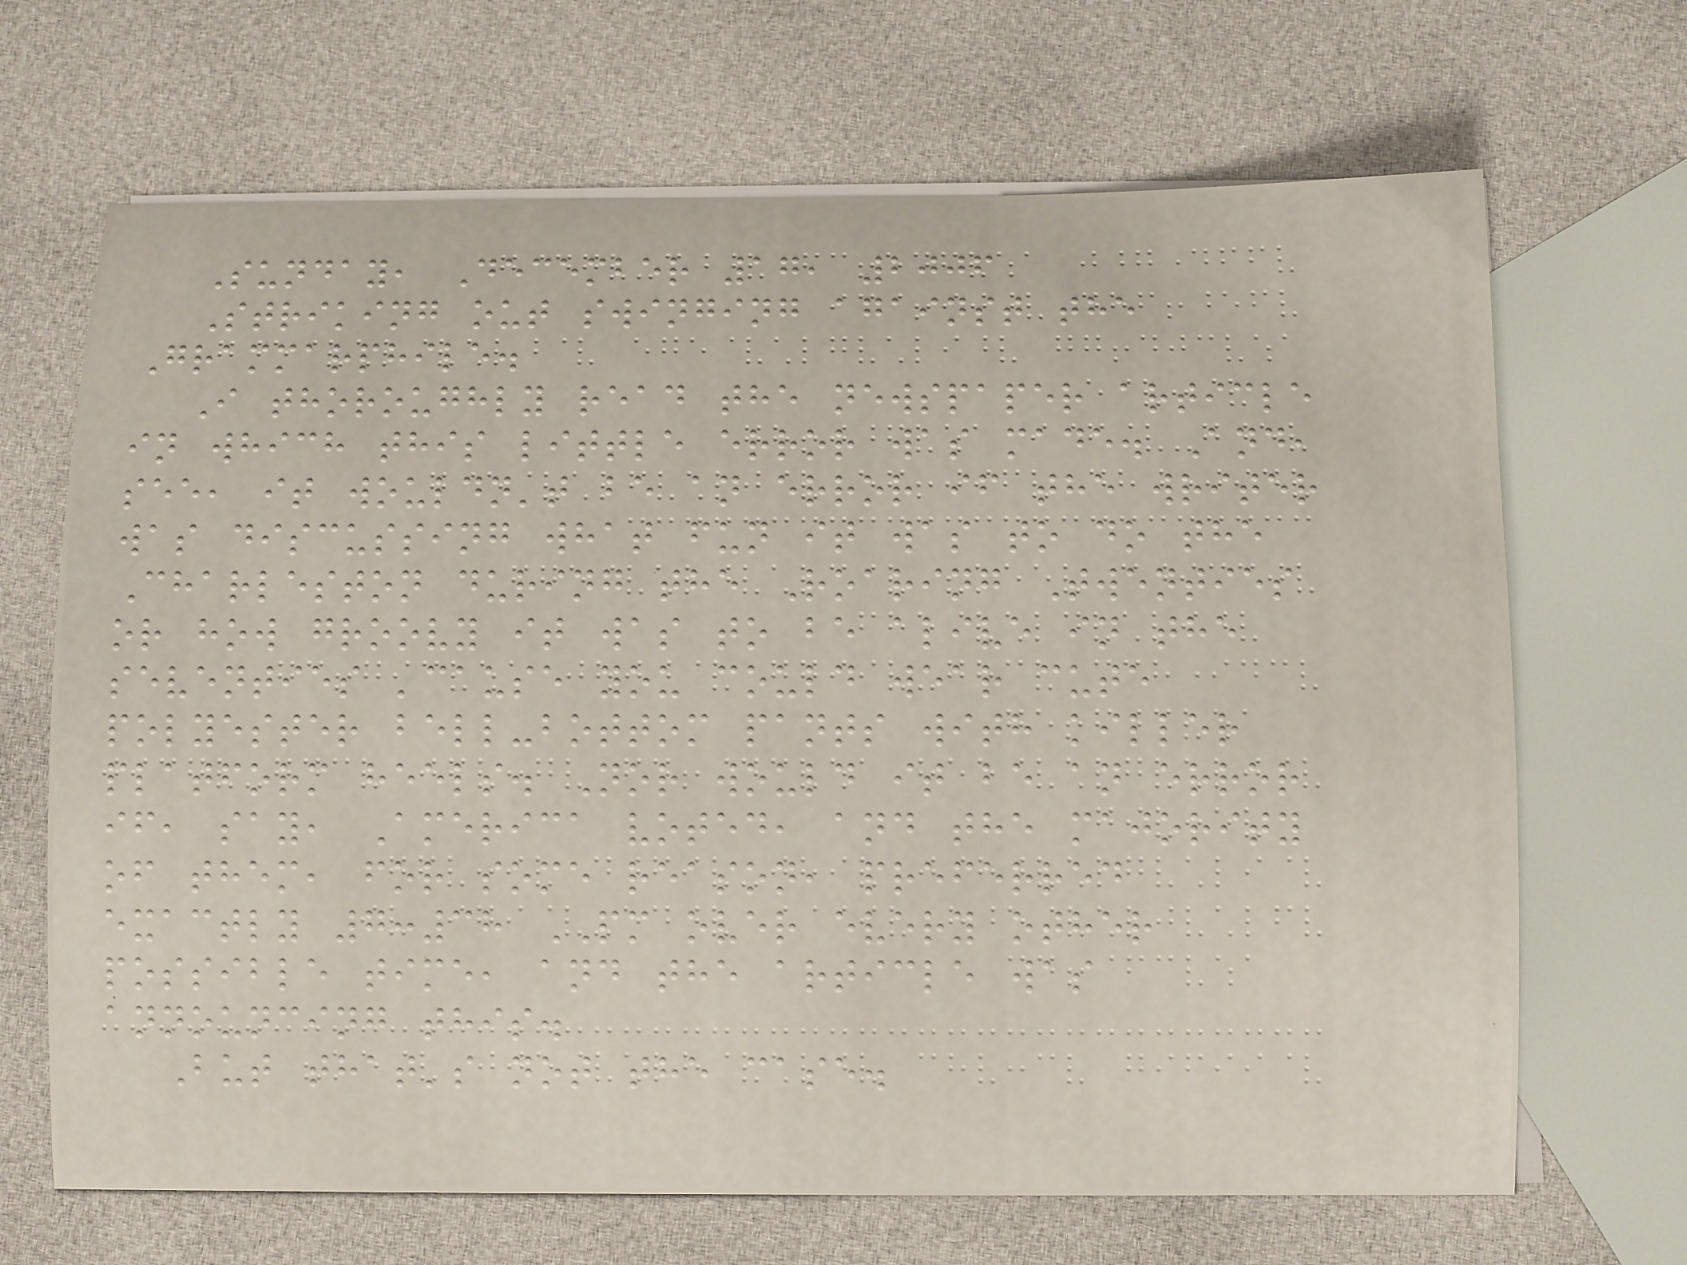Sunday, December 17, 2006
Striking out swinging against the
Grammarphile.
I thoroughly read the newspaper article
in which this little error was made. And,
see, it wouldn't be an error if the writer
was discussing what fun it was to do the
Charleston during the Roaring Twenties
or how groovy it was to be alive in the
seventies 'cause you could wear cute
polyester bell-bottom pants with killer
platform heels. Nor would it be an error
if, say, America voted, and the majority
of them, for some reason, preferred
exactly 7:38 PM over every other
possible time, and the article was
announcing this.
But that's not the case.
